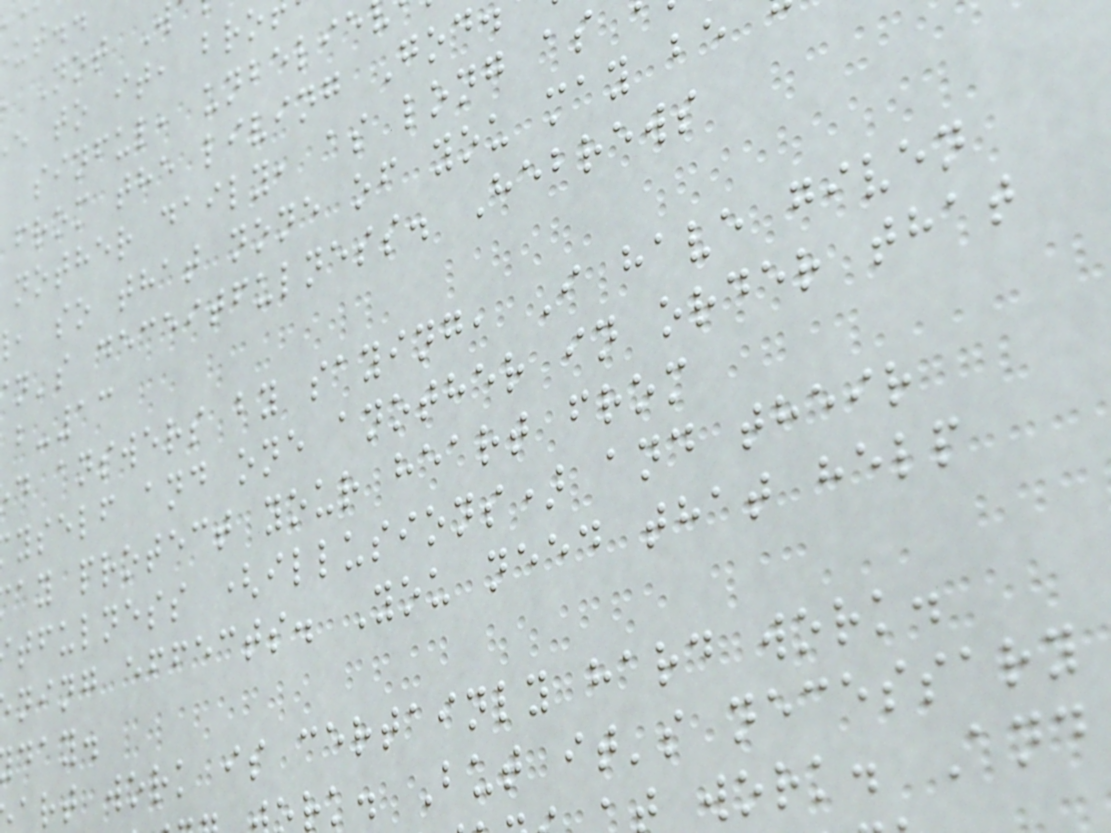ut..
e to it, bro
sinful, unbelie
from the living God
nother daily, as long as
, so that none of you may be
n's deceitfulness. Hebrews
-13
d answers by saying, I have given
yself and one another in order that
ay protect your heart from
tfulness (illusions) and their
ning effects. You need that help
day.
art work is certainly hard work.
rk. But it's necessary
work. And
